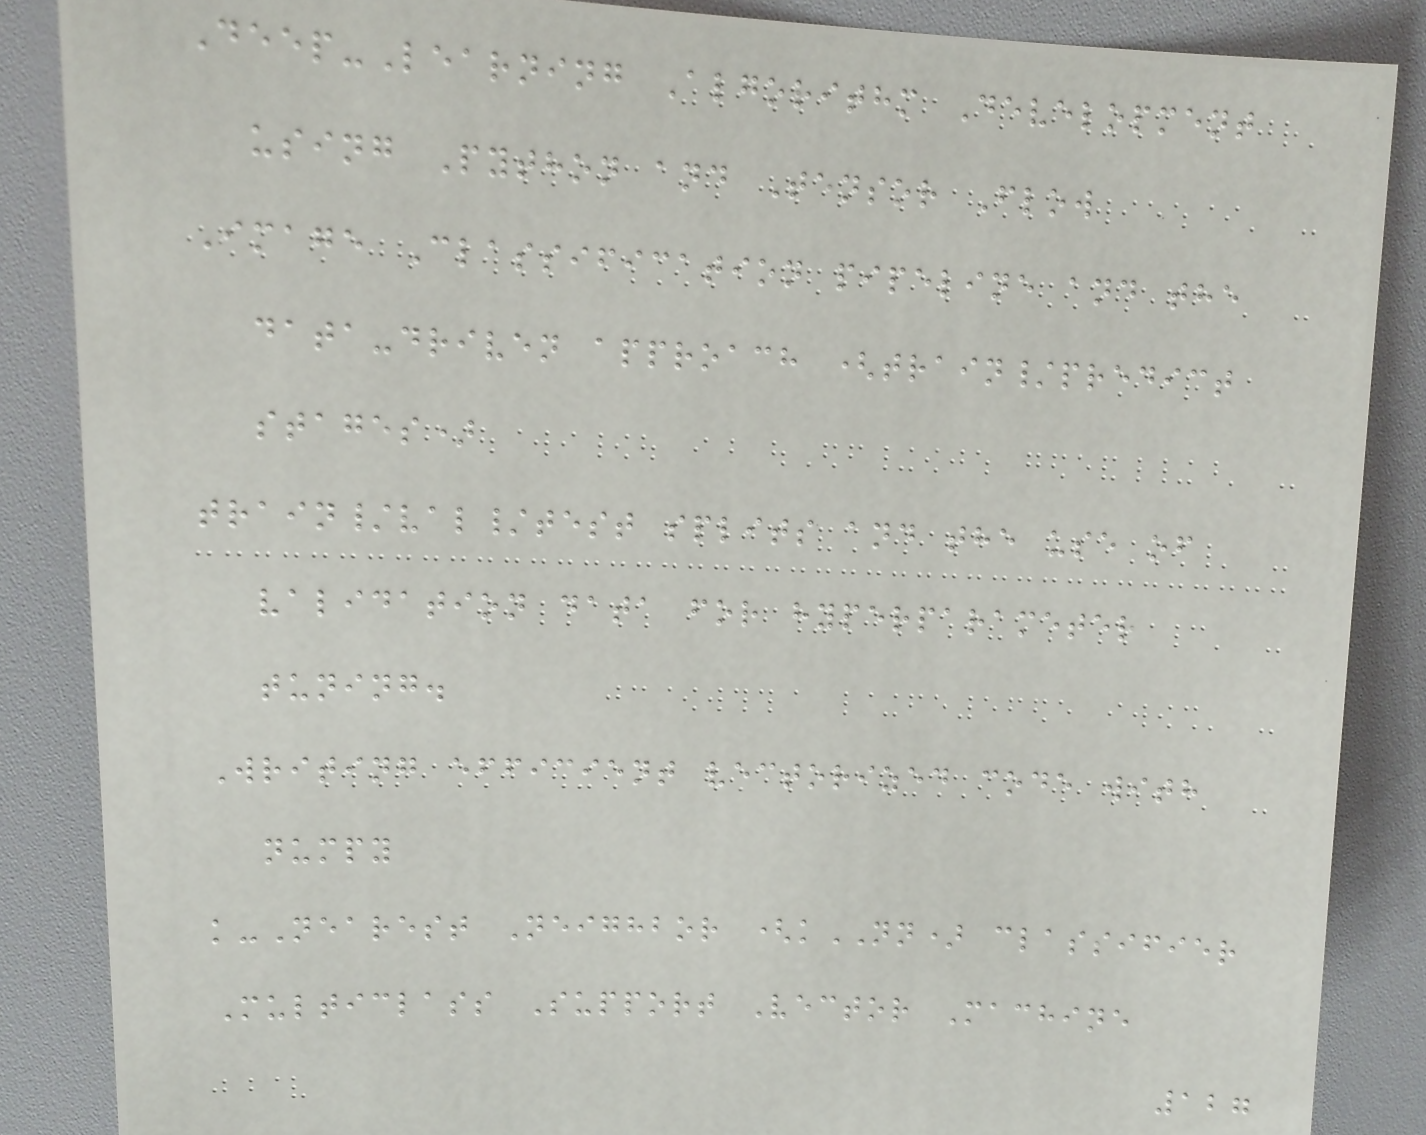Deep-Learning Algorithm Development
using Python and Tensor Flow
Image Classification pipeline and the
data-driven approach (train/predict
stages)
train/val/test splits and the use of
validation data for hyperparameter
tuning.
Writing efficient vectorized code with
numpy
k-Nearest Neighbor (kNN) classifier
Multiclass Support Vector Machine
127
